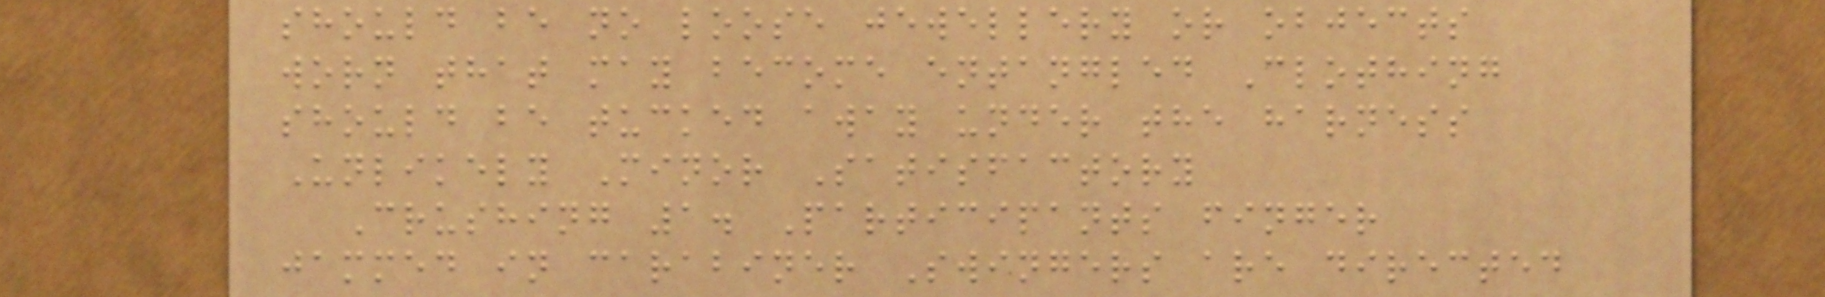should be no loose jewellery or objects
worn that may become entangled Clothing
should be tucked away under the harness
Unlikely Minor Satisfactory
Crushing 1. Participants finger
jammed in carabiner Swingers are directed
